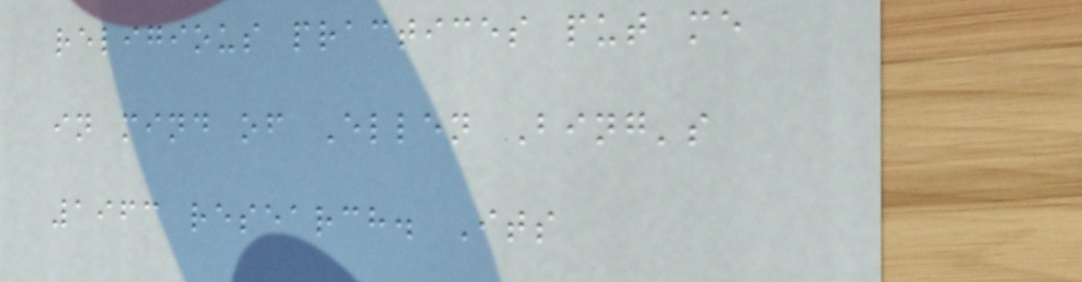religious practices put me
in mind of Ellen Bing's
1963 research. Its
